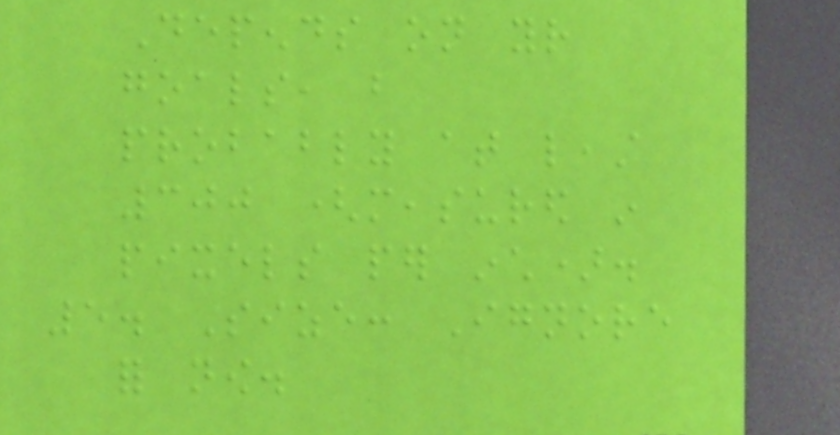Depends on your
goals, but
probably at least
300 (measured in
pixels per inch).
5. Size: Ignore
for now.
